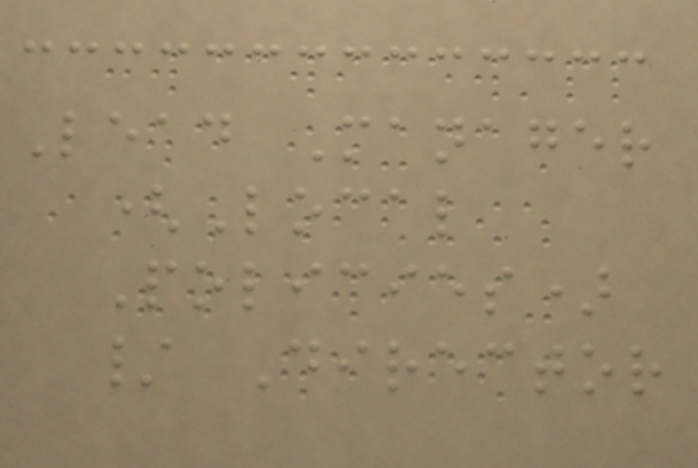Lead Manager
(Local
Policies)
/ Director
